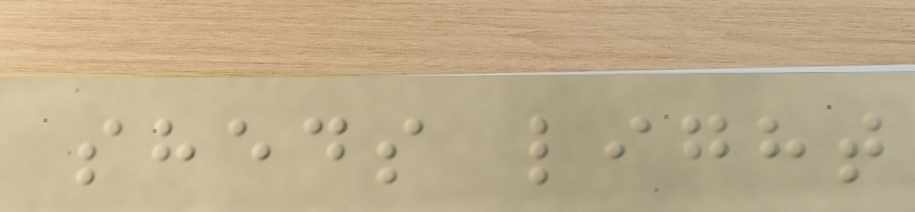sheds light
